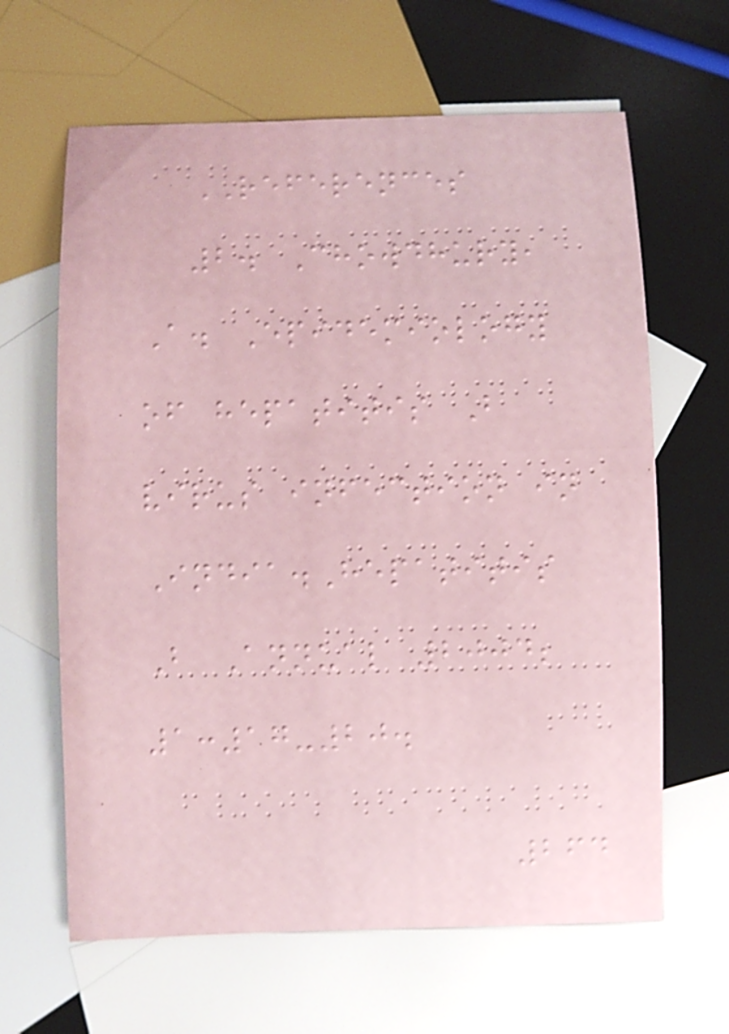REFERENCES
2. Chowdhury,
A. Epidemiology
of hepatitis B
virus infection in
India.Hepatitis
B Annual 2004;
1:17-20.
264
